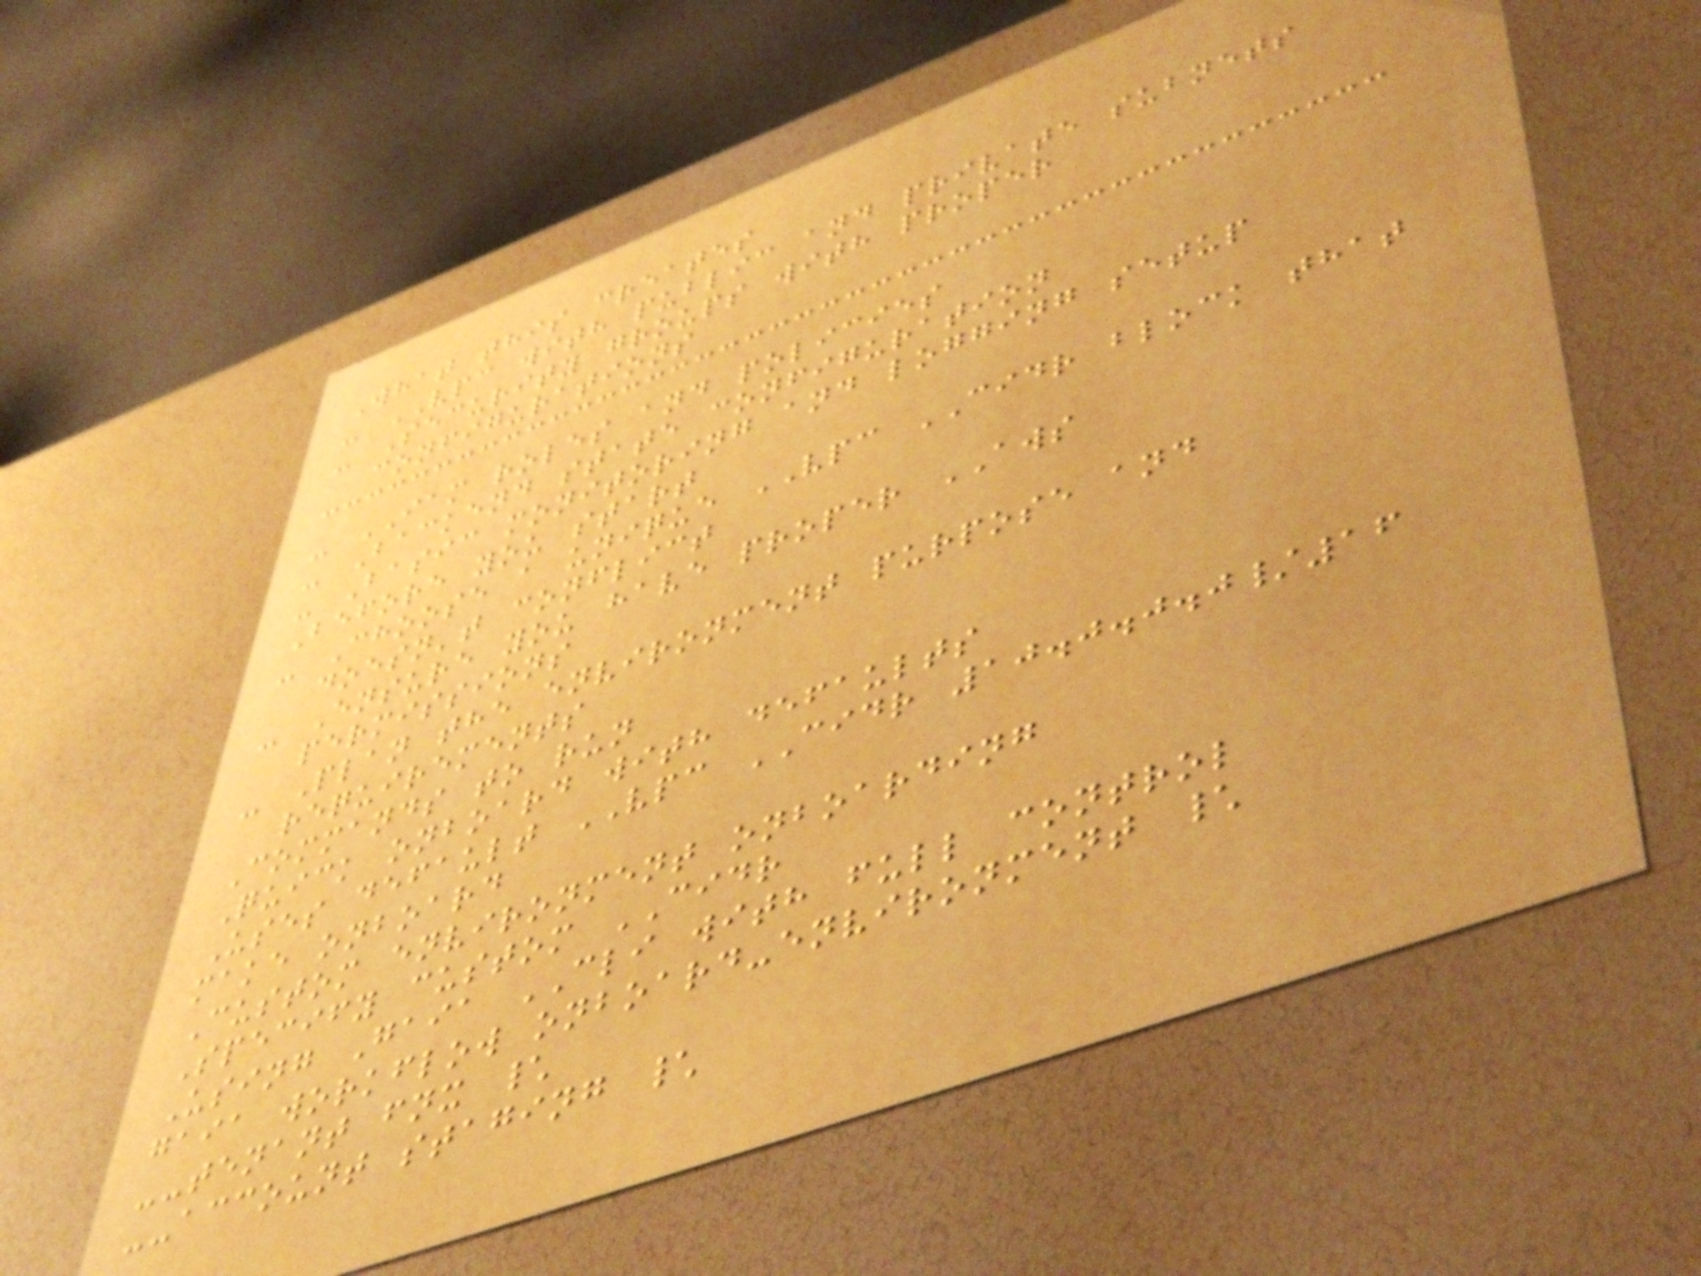What this creates
- VPC with public and private subnets
- Security groups with proper
configurations
- IAM roles and policies
- Backend state configuration
- Basic monitoring and logging setup
Before you start
- Choose a unique VPC CIDR block that
doesn't conflict
- Ensure you have proper AWS
permissions
- Plan the environment purpose and
requirements
Commands to run
Quick onboard with defaults
Uses default VPC CIDR 10.0.0.0/16
make onboard
Custom environment onboarding
Specify custom CIDR
Using Gaia CLI with full control
gaia workflow onboard-environment \
--tenant fnx \
--account staging \
